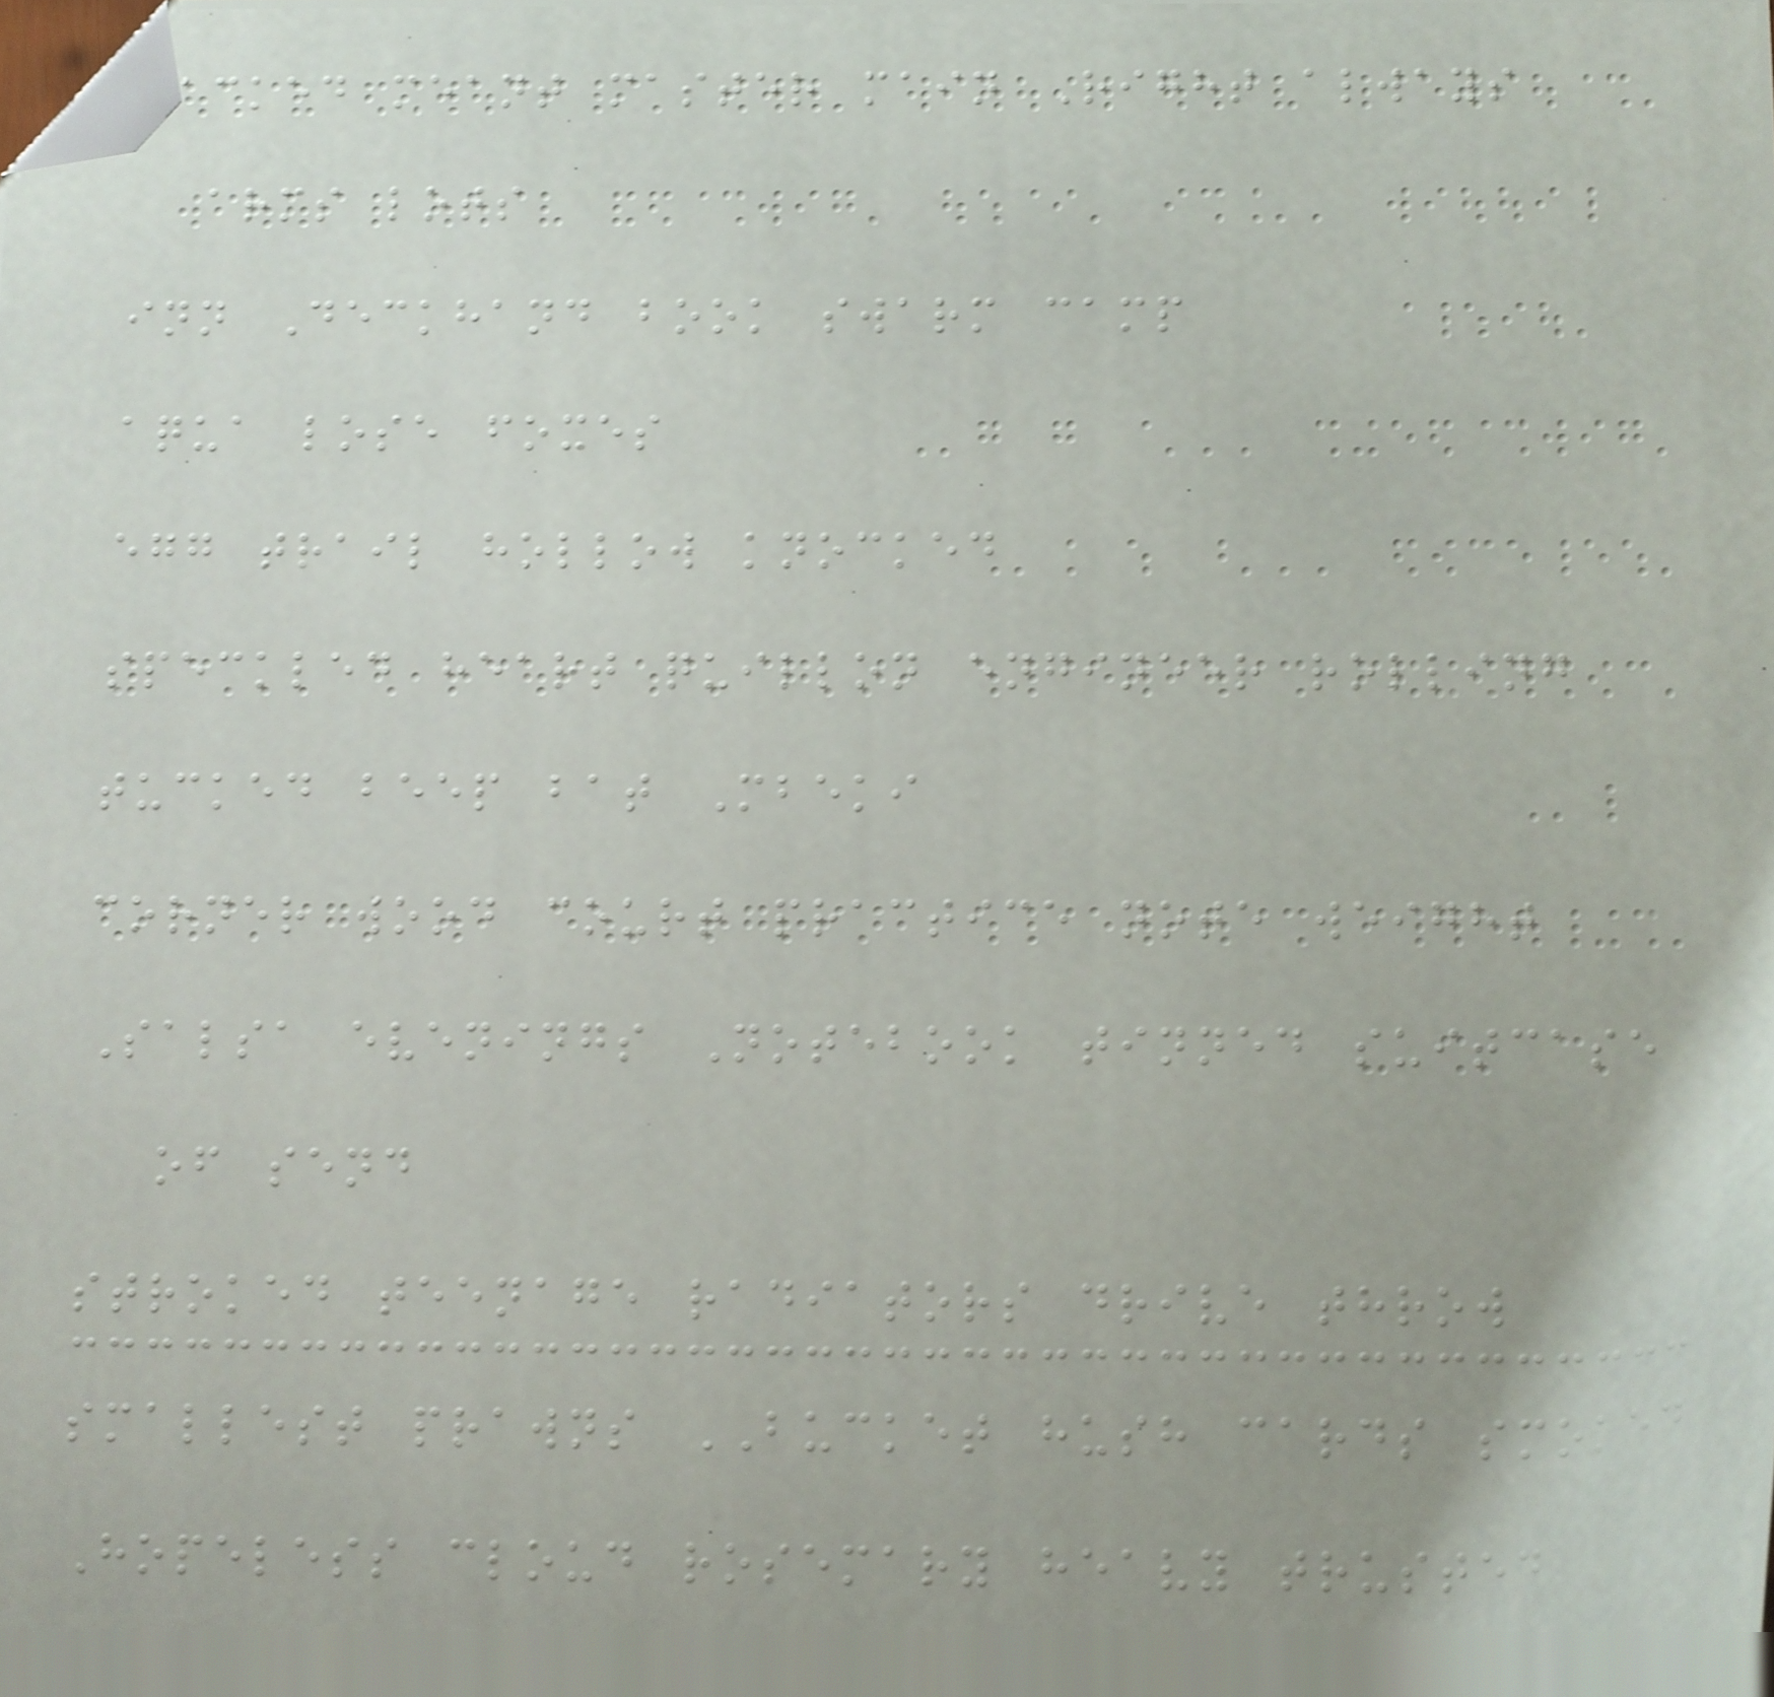packed meant master main Right always
arms lots
inn Deckhand book swarm camp
aqua lose foxes
egg trail hollow knocked
speckled heart quillon engineer rolling
tucked beep bat Mbeki
corner wood court practice note weight
Salsa evenings Notebook tinned suitcase
of send
stroked teenage radiators drive throw
smallest prawns BUCKET hush cards smoked
Hopeless cloud rosemary heavy trusted
